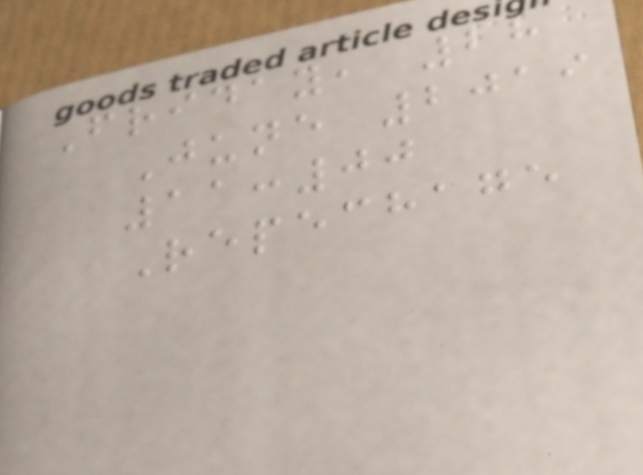Friday, 28
June 2019
11:00
Repechage
